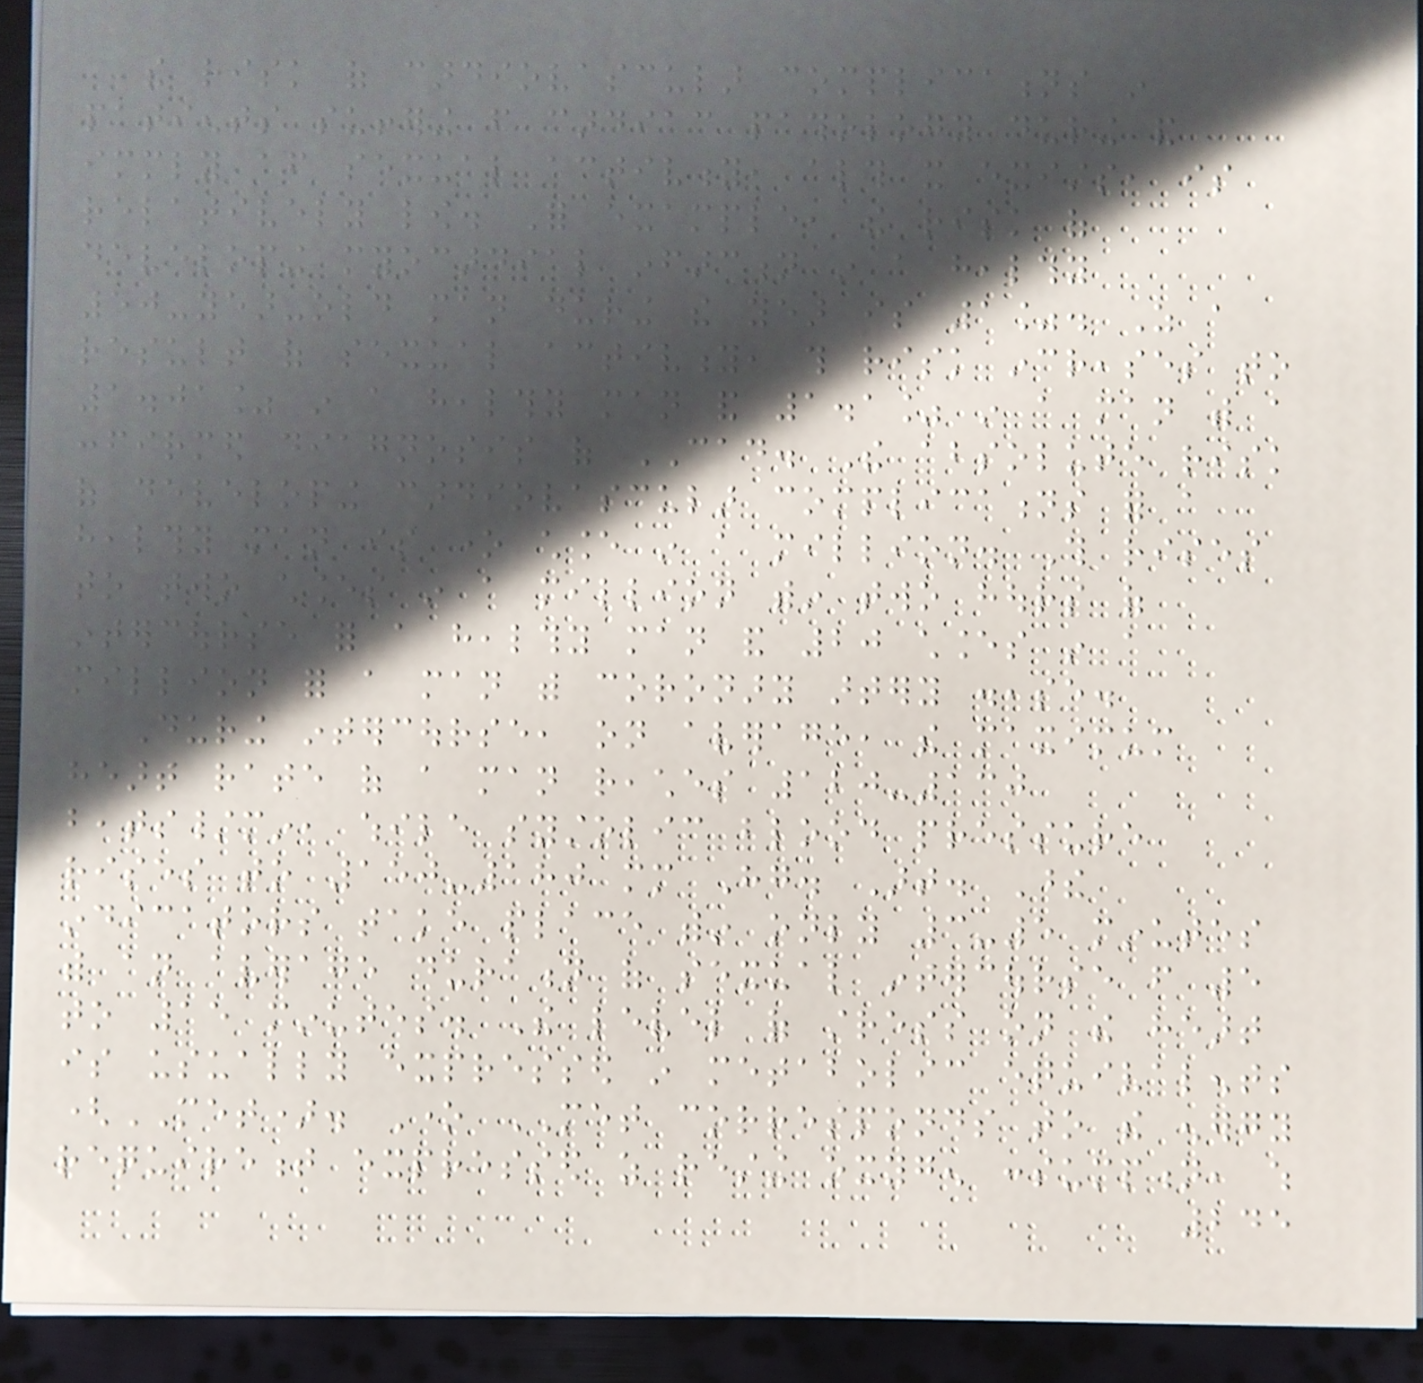the risk of cardiovascular complications in
patients suffering from cardiac pathology during and
immediately after sexual activity, although it exists, is
relatively low. For example, the risk of
developing myocardial infarction in a healthy
50-year-old man during the year is 1%. As a
result of sexual activity, this risk increases to
1.01% in a healthy man and 1.1% in a man with a
confirmed diagnosis of CAD. The absolute risk
of developing cardiovascular complications for a
healthy man is one chance in a million. This rises
to two chances in a million within two hours of
intercourse for a healthy man and 20 chances in a
million for a man with coronary artery disease.
During intercourse, on average, the maximum
heart rate of a man reaches 120-130
beats/min, while systolic blood pressure
rises to 150-180 mm Hg. Art. These
indicators take place within only 3-5 minutes
with an average duration of sexual intercourse from 5
to 15 minutes. The level of stress on the heart
is usually expressed in metabolic equivalents
(MET). One MET corresponds to the energy
requirement expressed as resting oxygen consumption, which
245
